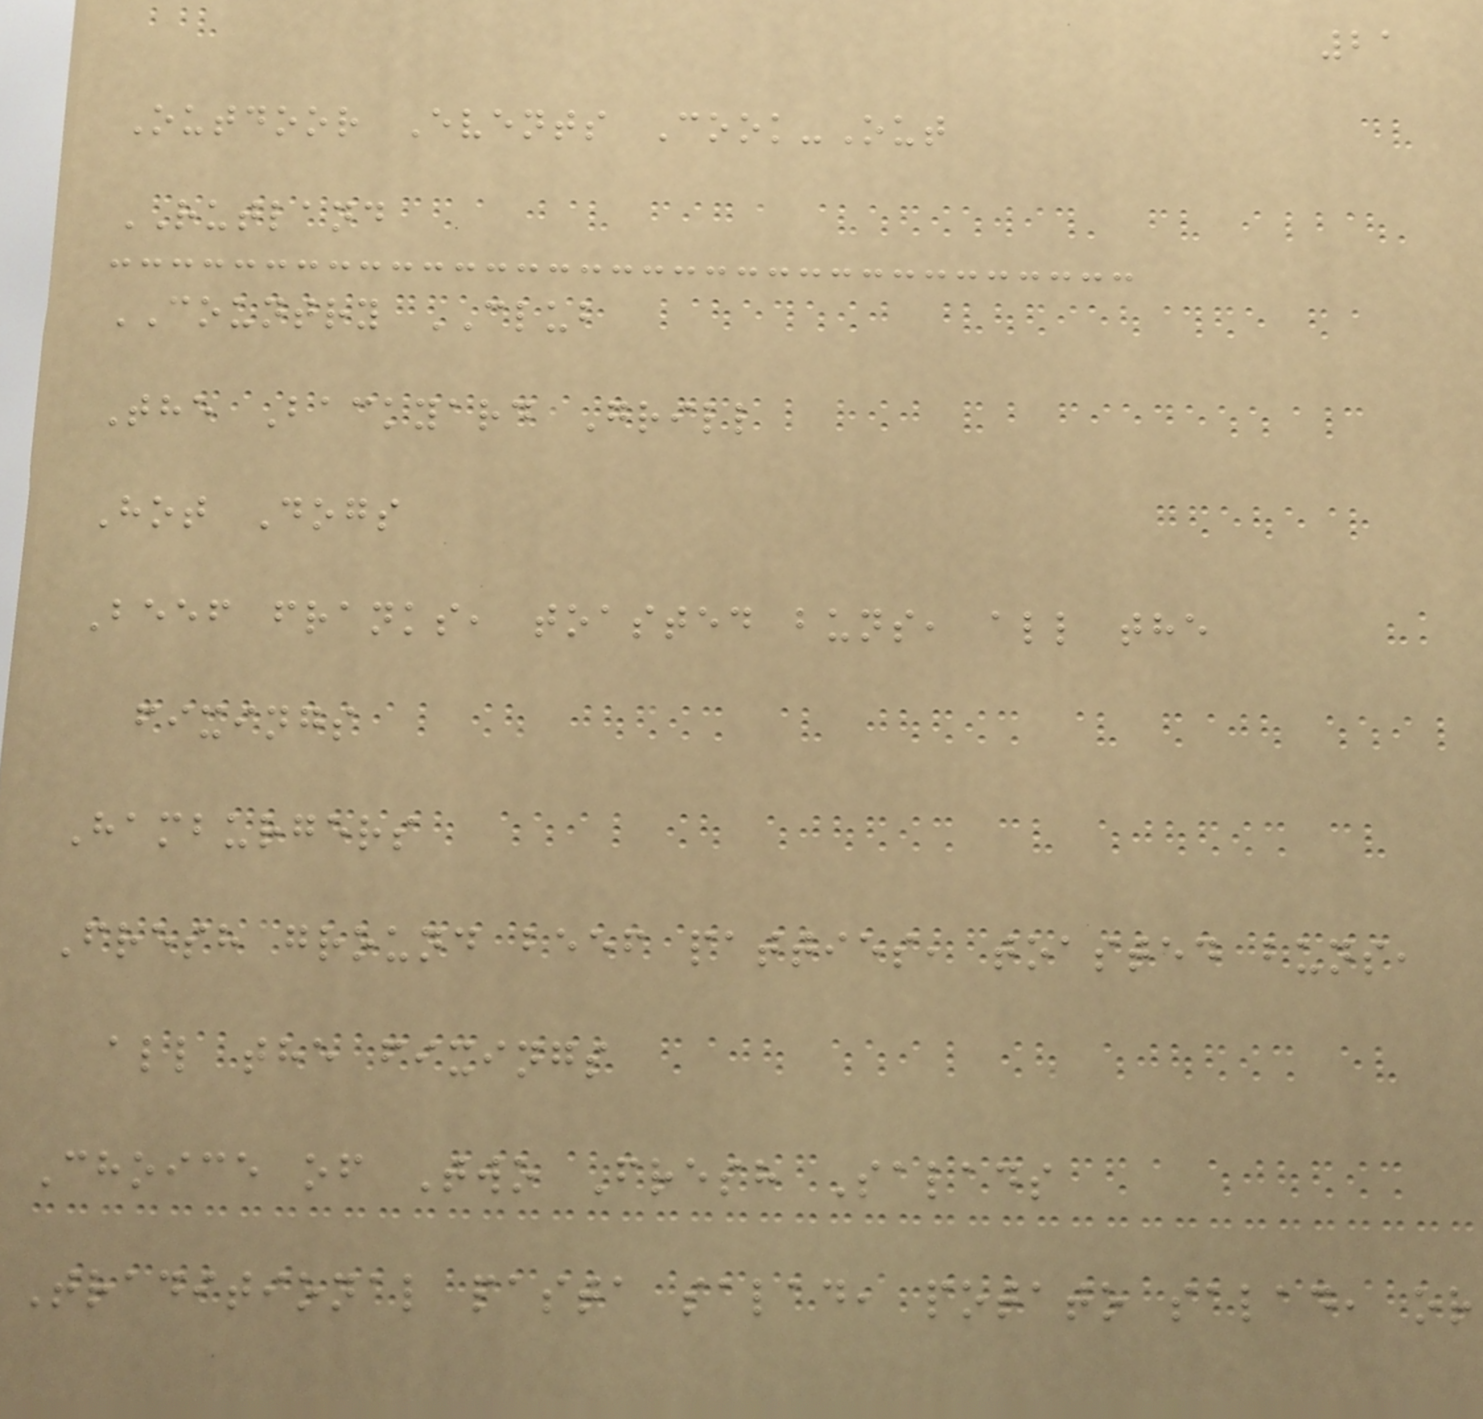21
Outdoor Events Cook-Out
RUTLAND
COUNTRY CLUB
The Backyard Grill
Hot Dogs
Beef franks, toasted buns, all the
fixings
Hamburgers
Fresh ground beef patties, toasted buns,
all the fixings
Choice of Two Fresh Salads
Traditional pasta salad, potato salad, or
